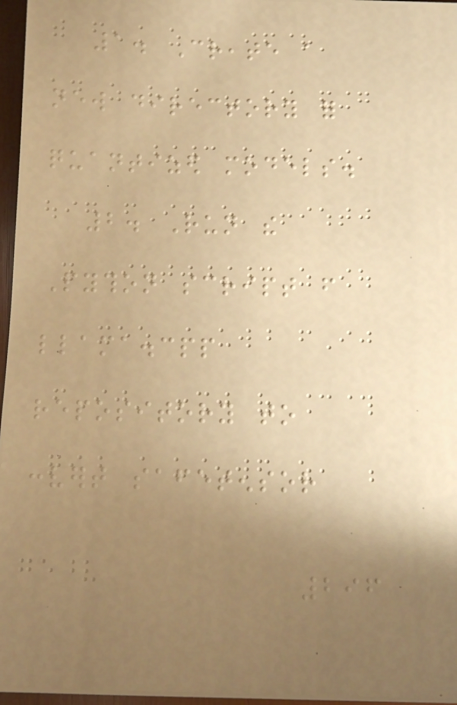1. Create a
new directory for
quantized models.
2. Run the
Python script from
llama.cpp
repository to
convert safetensor
296
